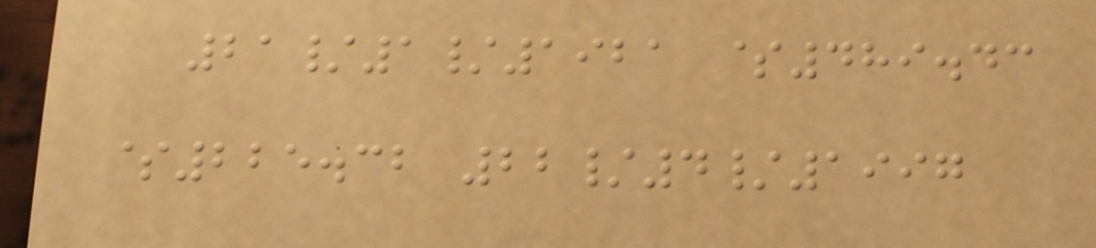21/1/1921 $489.43
$225.32 22/4/1997
